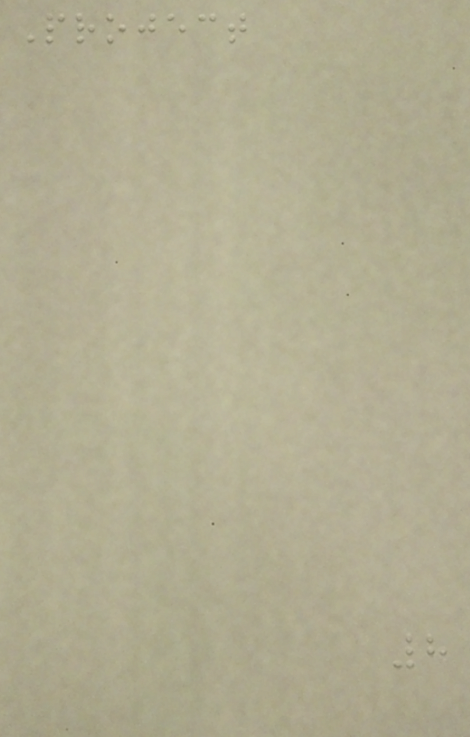Project
8
